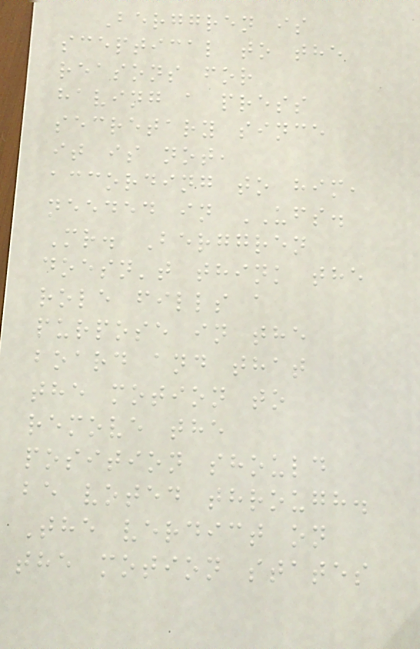Berggren is
sceptical to the
reasons for
having a press
secretary since
it is not,
according to him,
needed in UFS.
Mr. Berggren
doesn't think the
role fills a
purpose in the
board and that
the motion to
remove the
position should
be voted through.
The verdict on
the motion states
